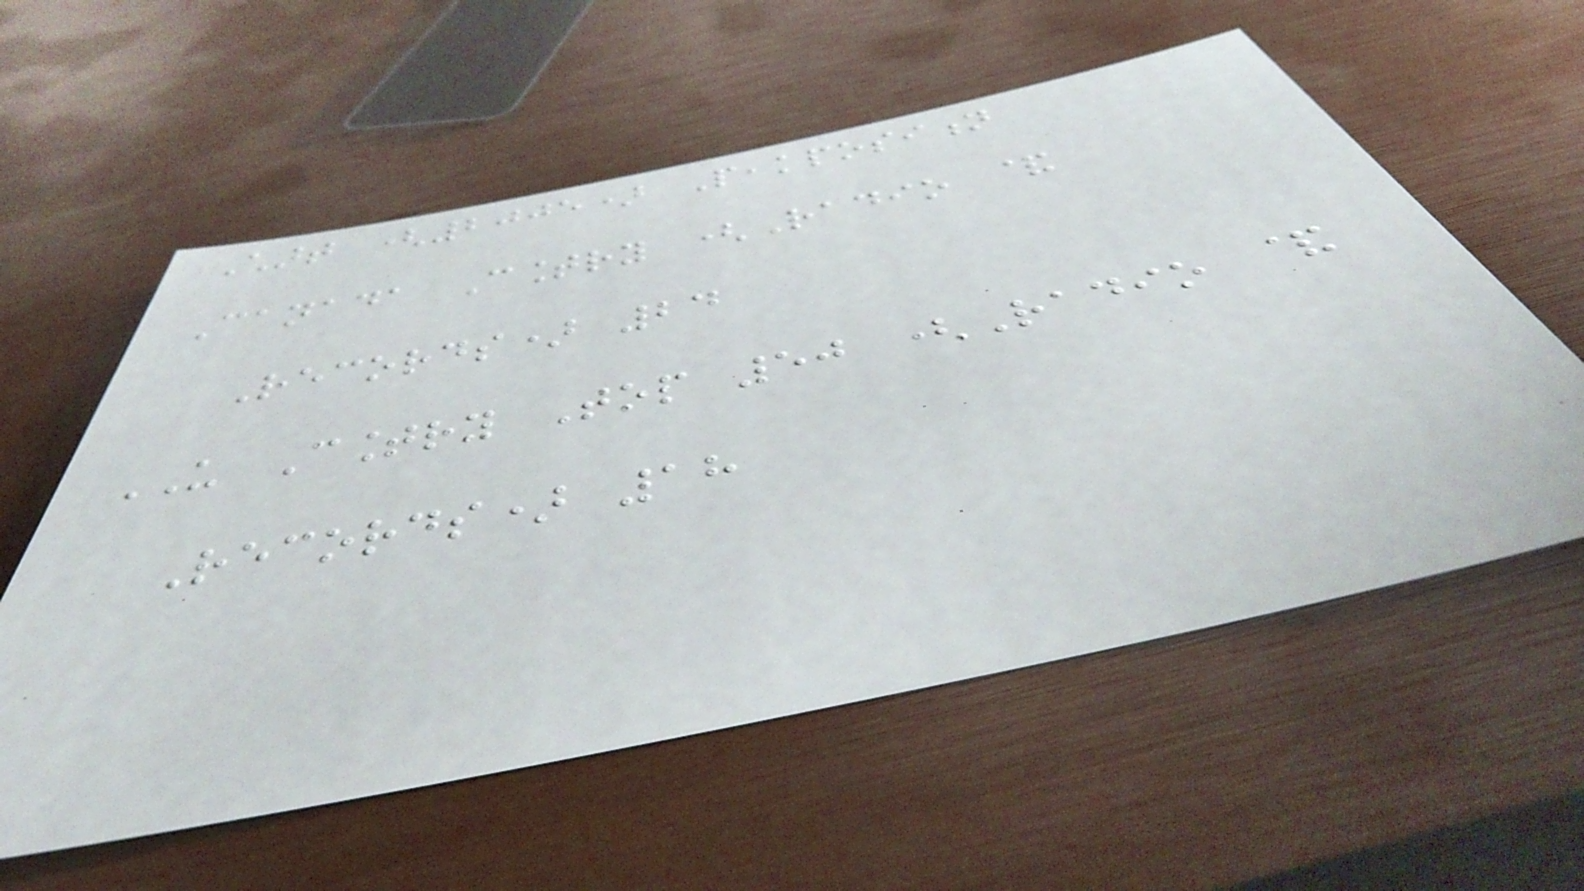Chart (2005) Peakposition
Canada Country (Radio &
Records) 24
US Country Top 50 (Radio &
Records) 18
